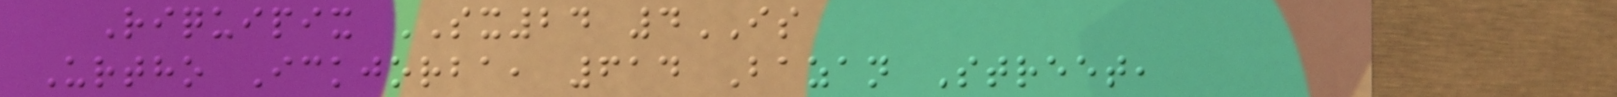Riquipix SX24 4IS
Urtho Ickjorba, 614 Bazan Street,
